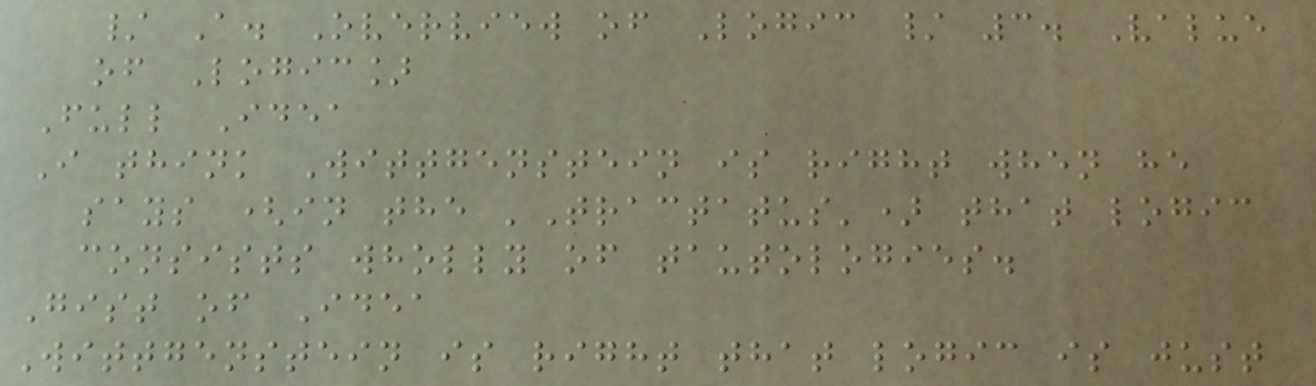/ A. Overview of Logic / 3. Value
of Logic]
Full Idea
I think Wittgenstein is right when he
says (in the 'Tractatus') that logic
consists wholly of tautologies.
Gist of Idea
Wittgenstein is right that logic is just
